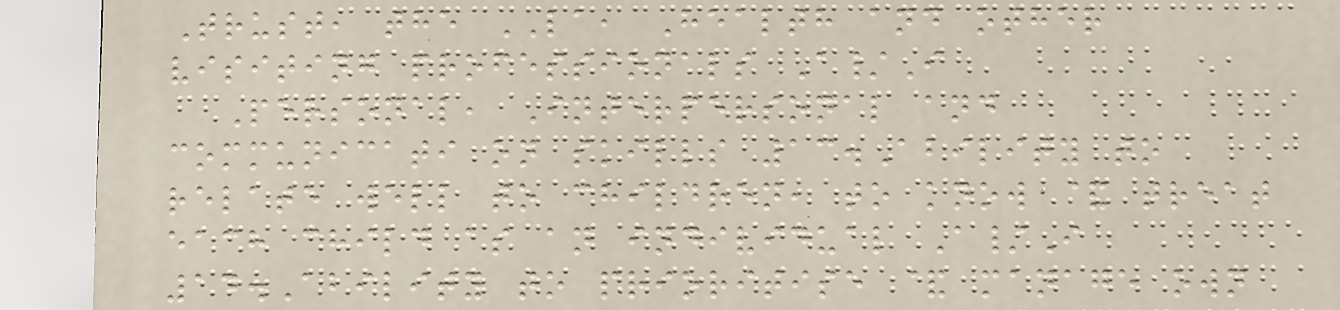Trust, the LA, Health and other
visiting professionals A/I
Personal, Interpersonal and
communicati on skills 13.Ability to
relate well to children, to know & treat
each child as an individual A/I
14.Ability to prioritise & manage own
